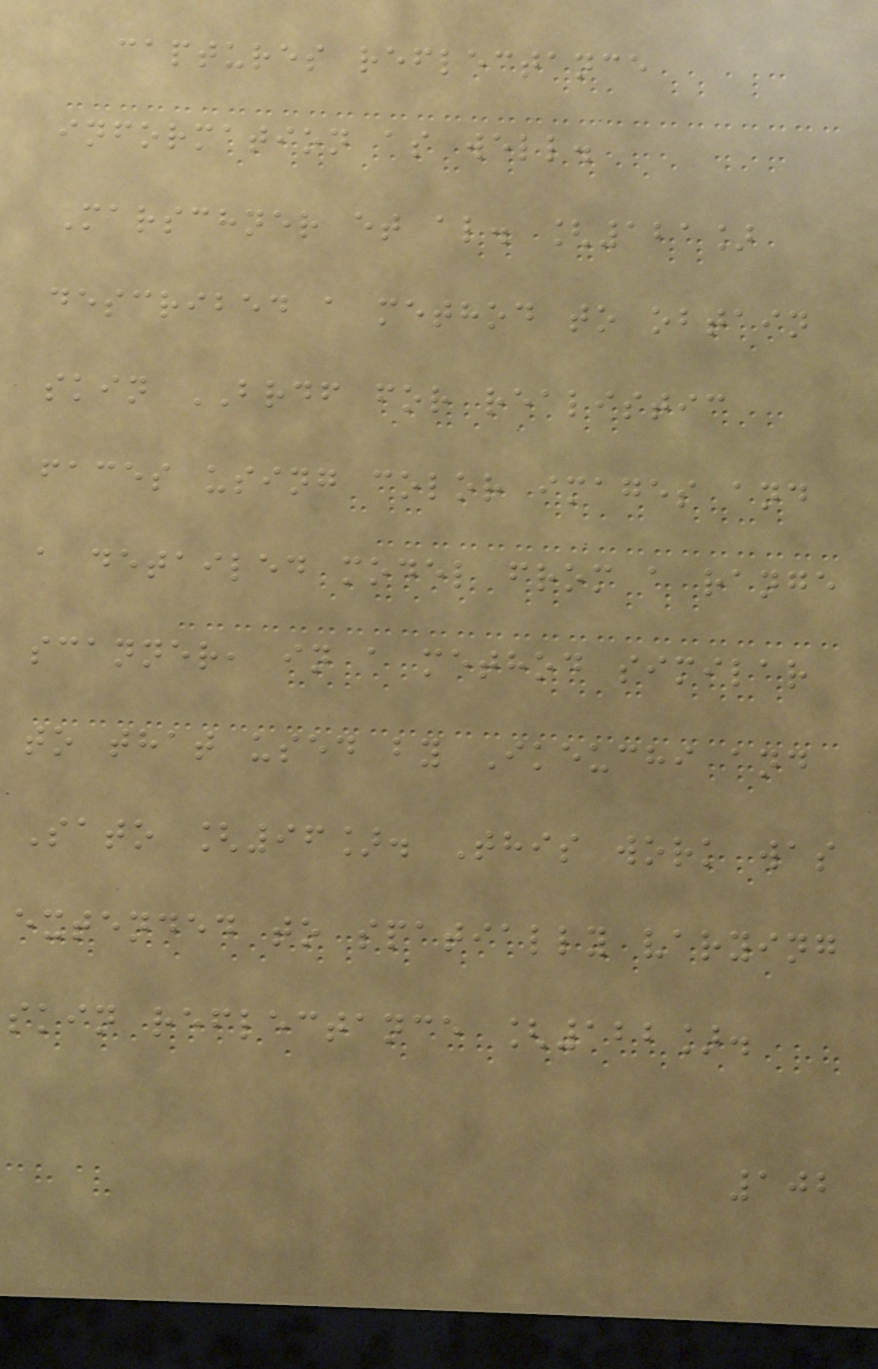captures reflectance
information as well.
Marschner et al. [121]
described a method to obtain
skin BRDF for realistic
faces using color images and
a detailed model from a range
scanner, in a method similar
to that used by Ikeuchi and
Sato [96]. This work was
extended to spatially varying
skin reflectance [122].
102
